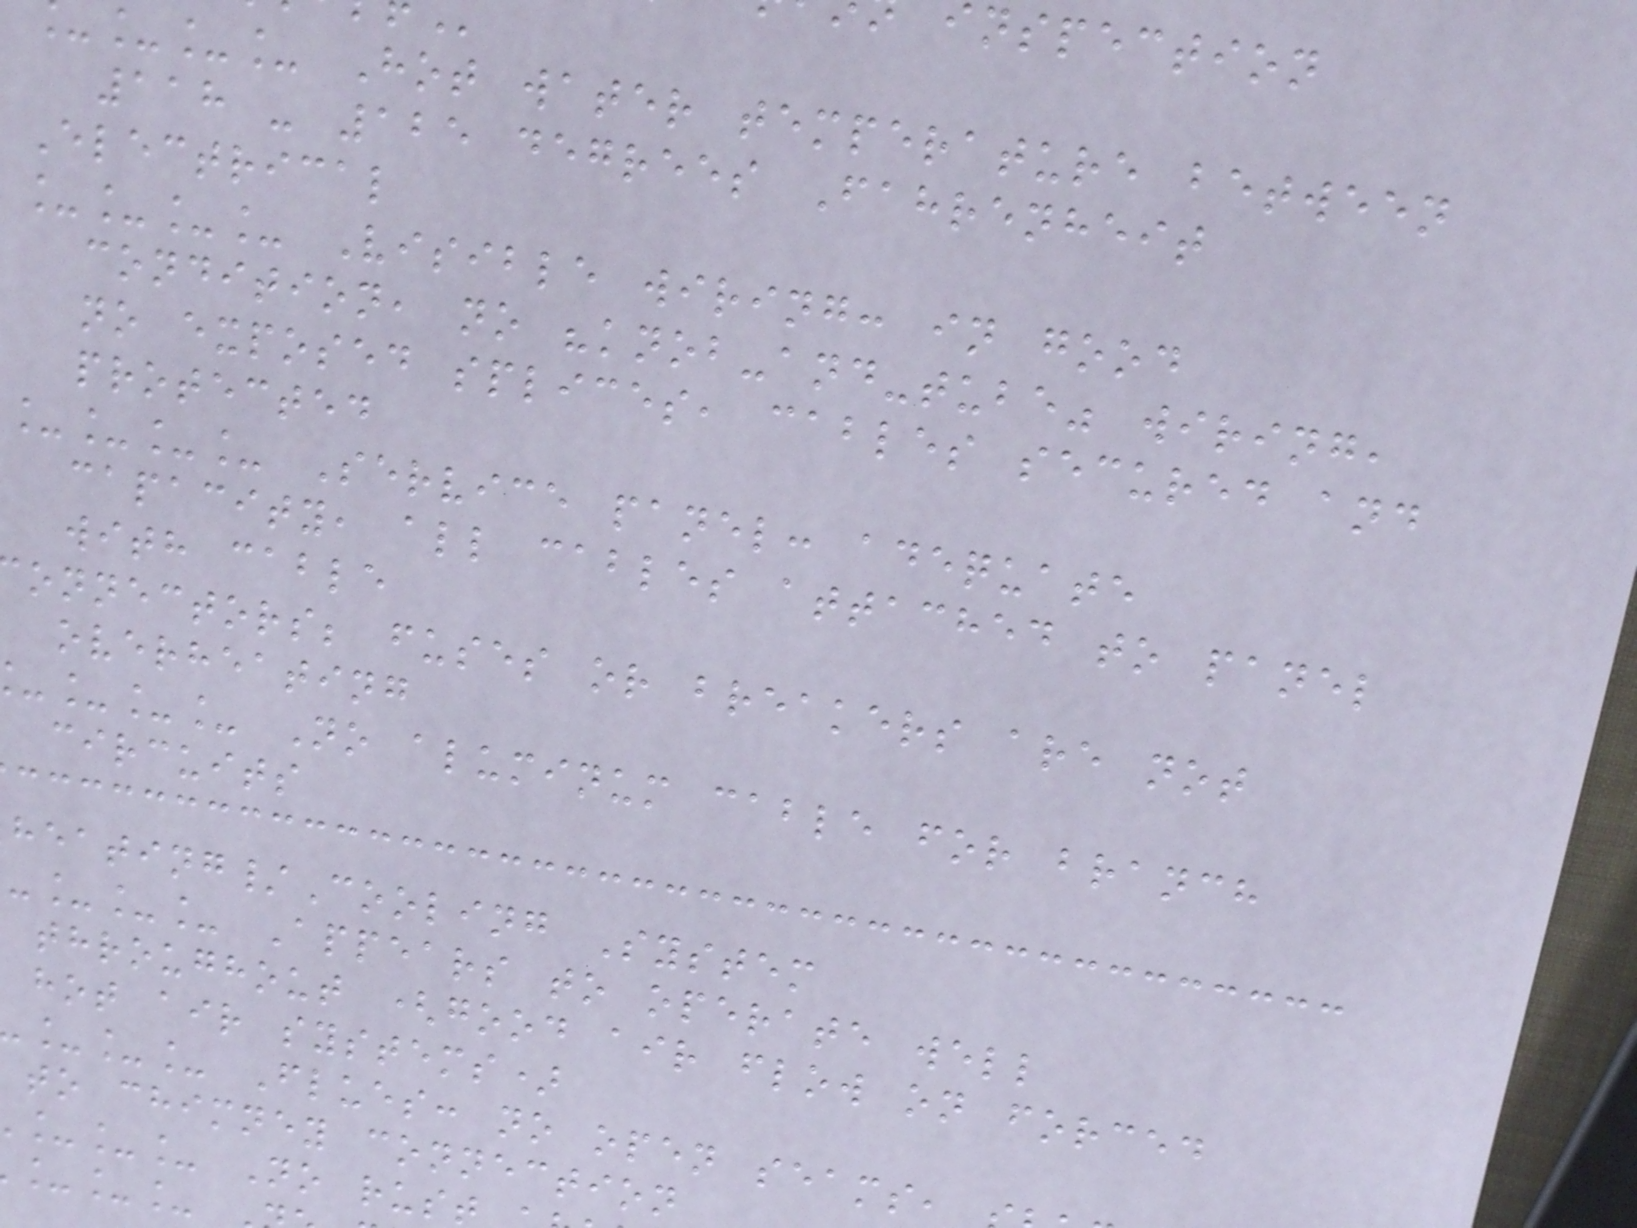nspection
___ Hot water temperature between
118 - 125 degrees Fahrenheit
Electrical
____ Visible wiring: in good
condition, no "knob-and-tube" wiring,
no exposed splices, cables secured and
protected
____ Service panel: adequate
capacity, all cables attached to panel
with cable
onnectors; fuses or breakers are not
overheating
___ No aluminum cable for branch
circuits
eating/Cooling System
___ Appears to operate well
throughout (good air flow on forced
hot air systems)
___ Flues: no open seams,
to chimney connection
___ No rust
